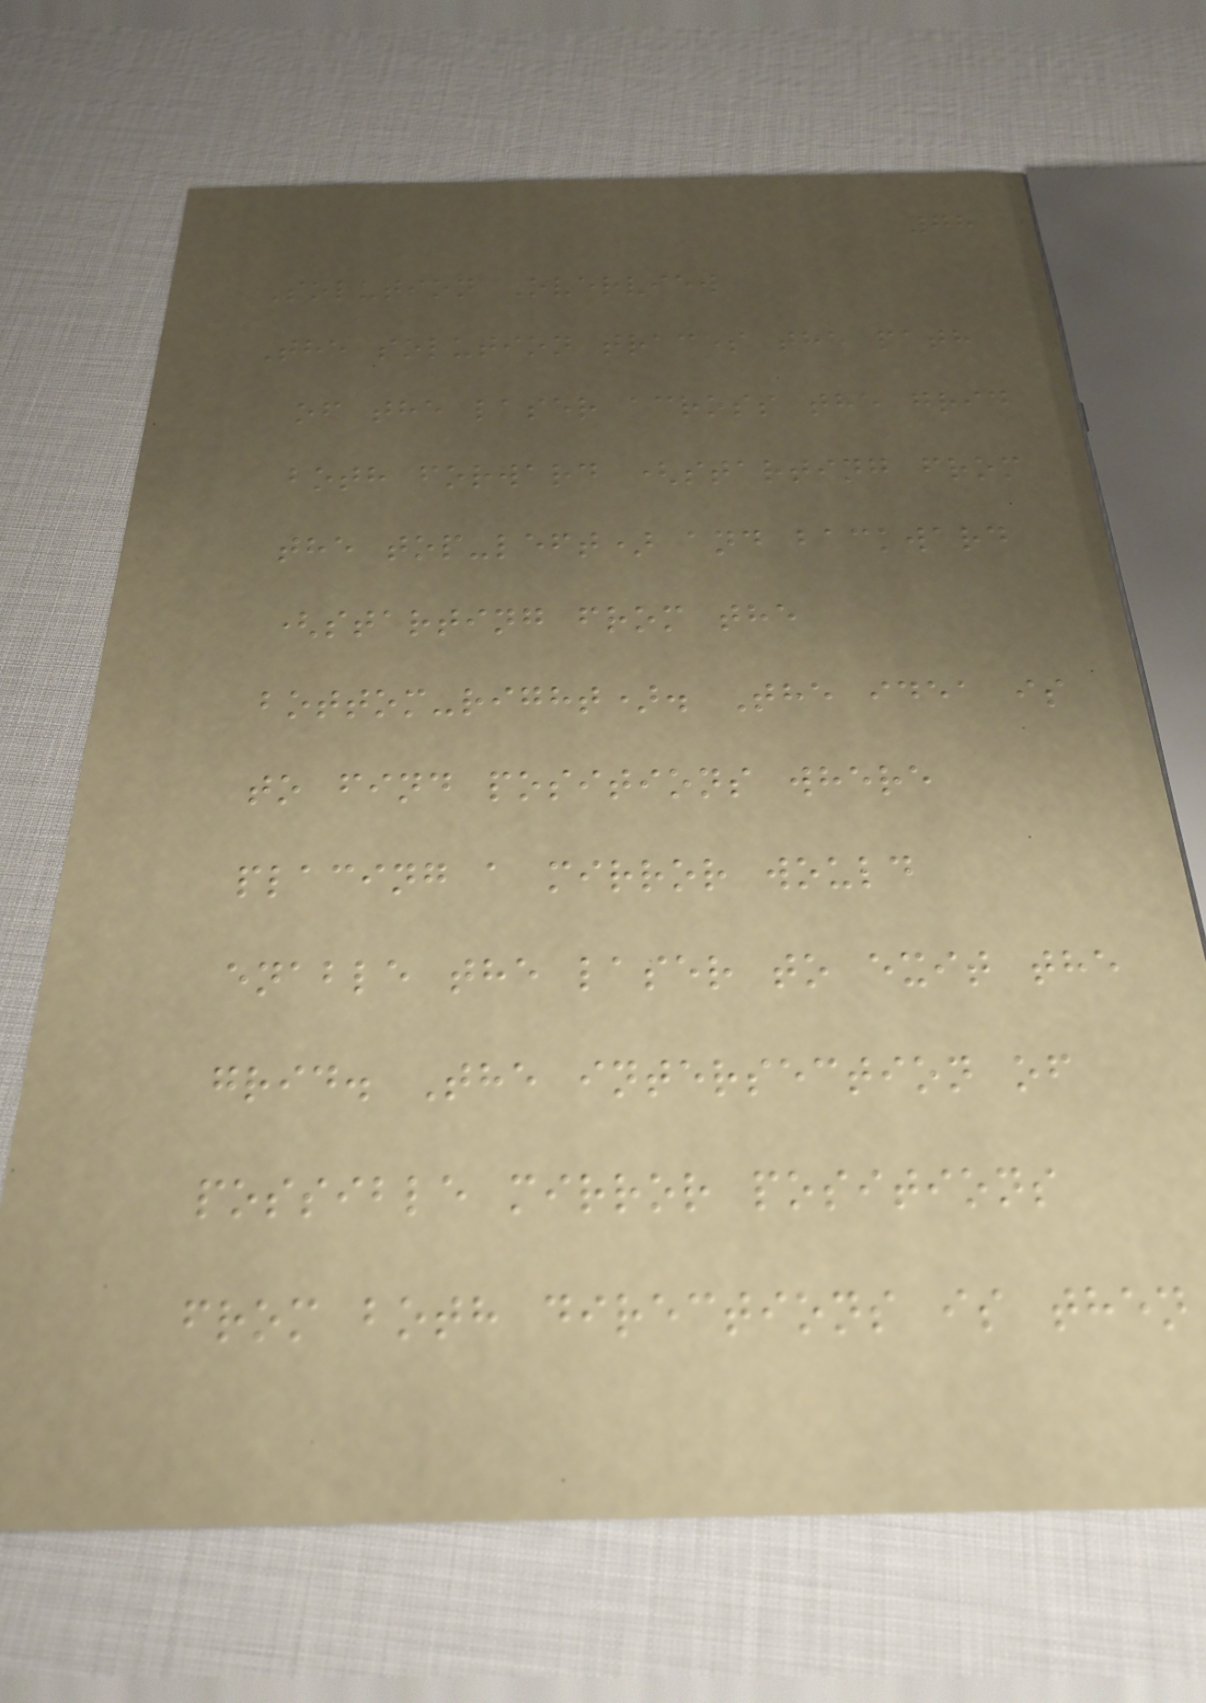78
Solution Overview
The solution traces the path
of the laser across the grid
both forward (starting from
the top-left) and backward
(starting from the
bottom-right). The idea is
to find positions where
placing a mirror would
enable the laser to exit the
grid. The intersection of
possible mirror positions
from both directions is then
